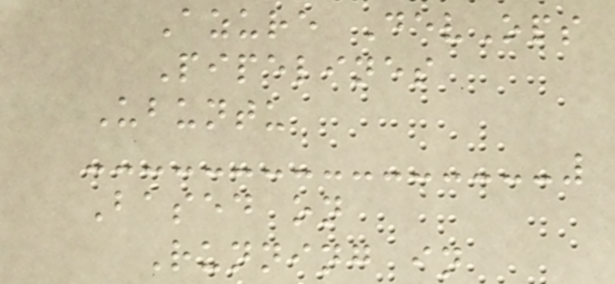Azure DevOps
Pipelines
Ubuntu
Based on
Running in
